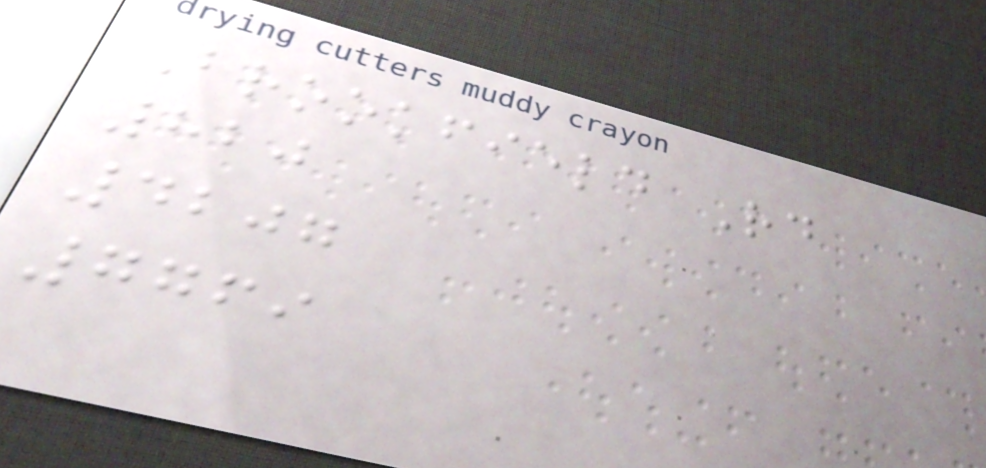Brookfield Rd
820
4207
7769
